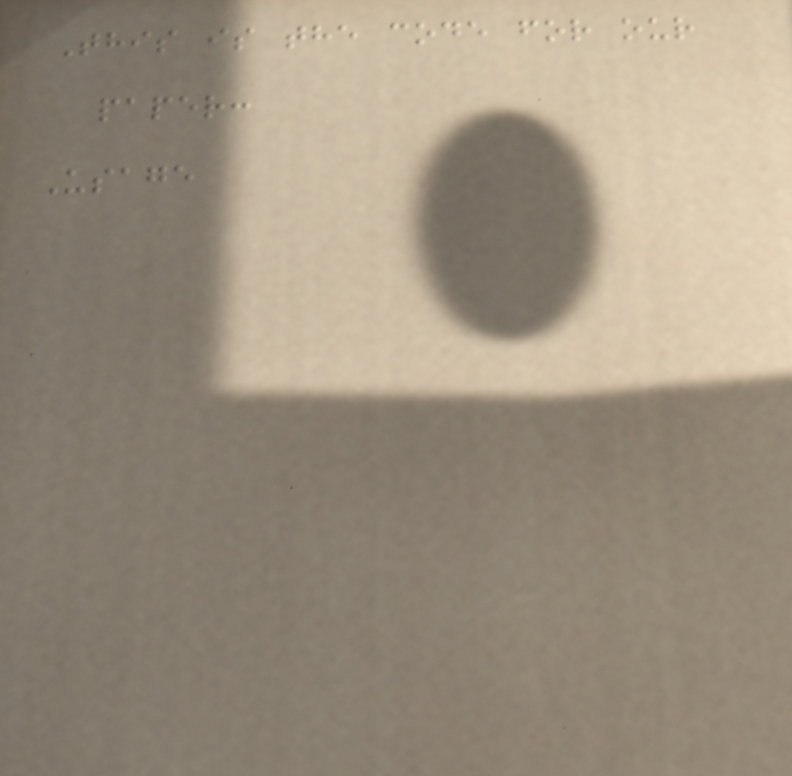This is the code for our
paper:
Usage
